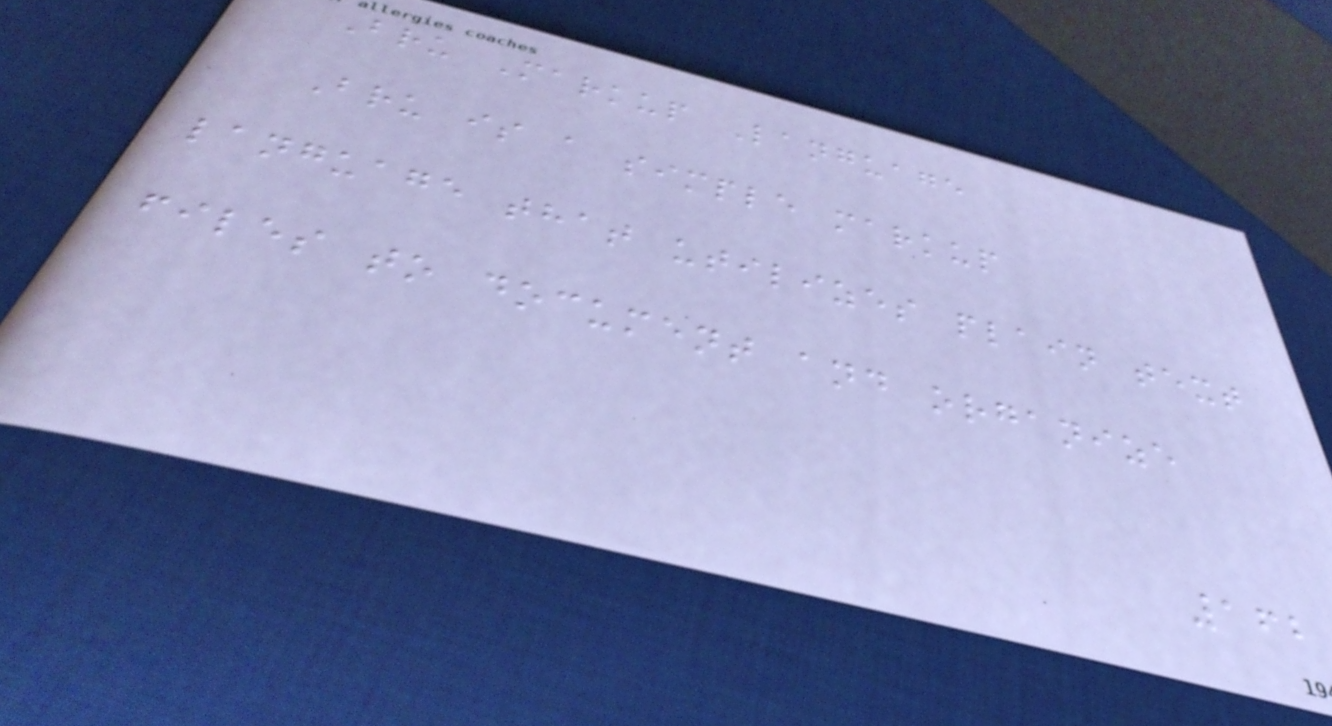Bru Markup Language
Bru is a simple markup
language that utilizes plain text
files to document and organize
162
